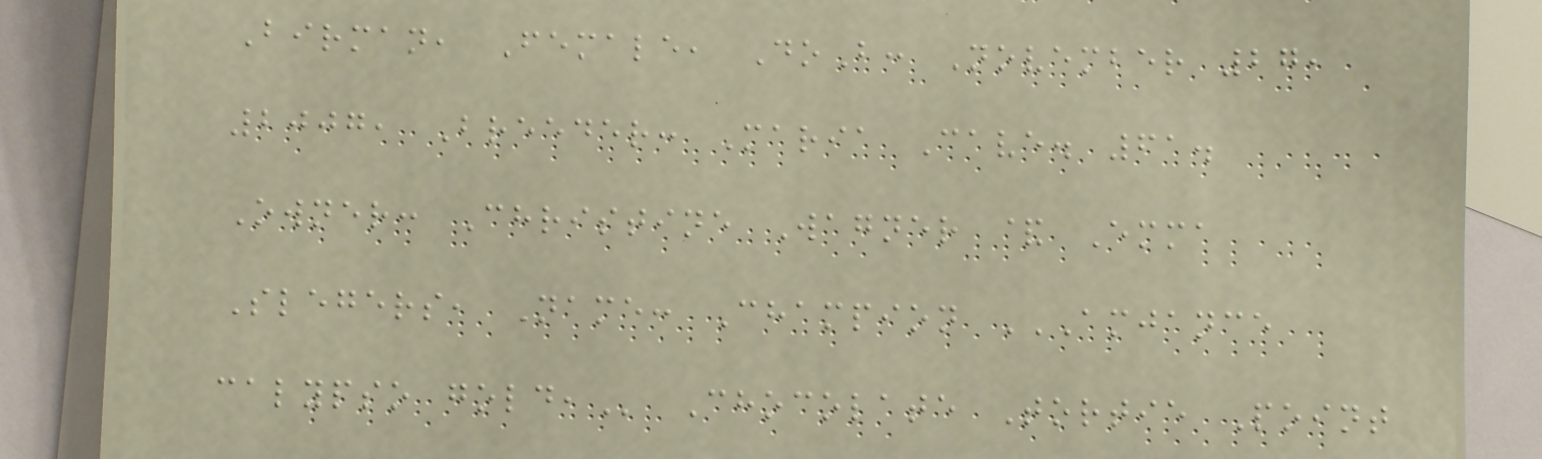Birman, Female, DoB: November 27,
2007, Breeder: Maria Cave. 61.
Owner: Christine Wagner & Emma
Slegers, Name: Champion AMJANCE
CALYPSO GOLD, Chocolate Tortie Point
